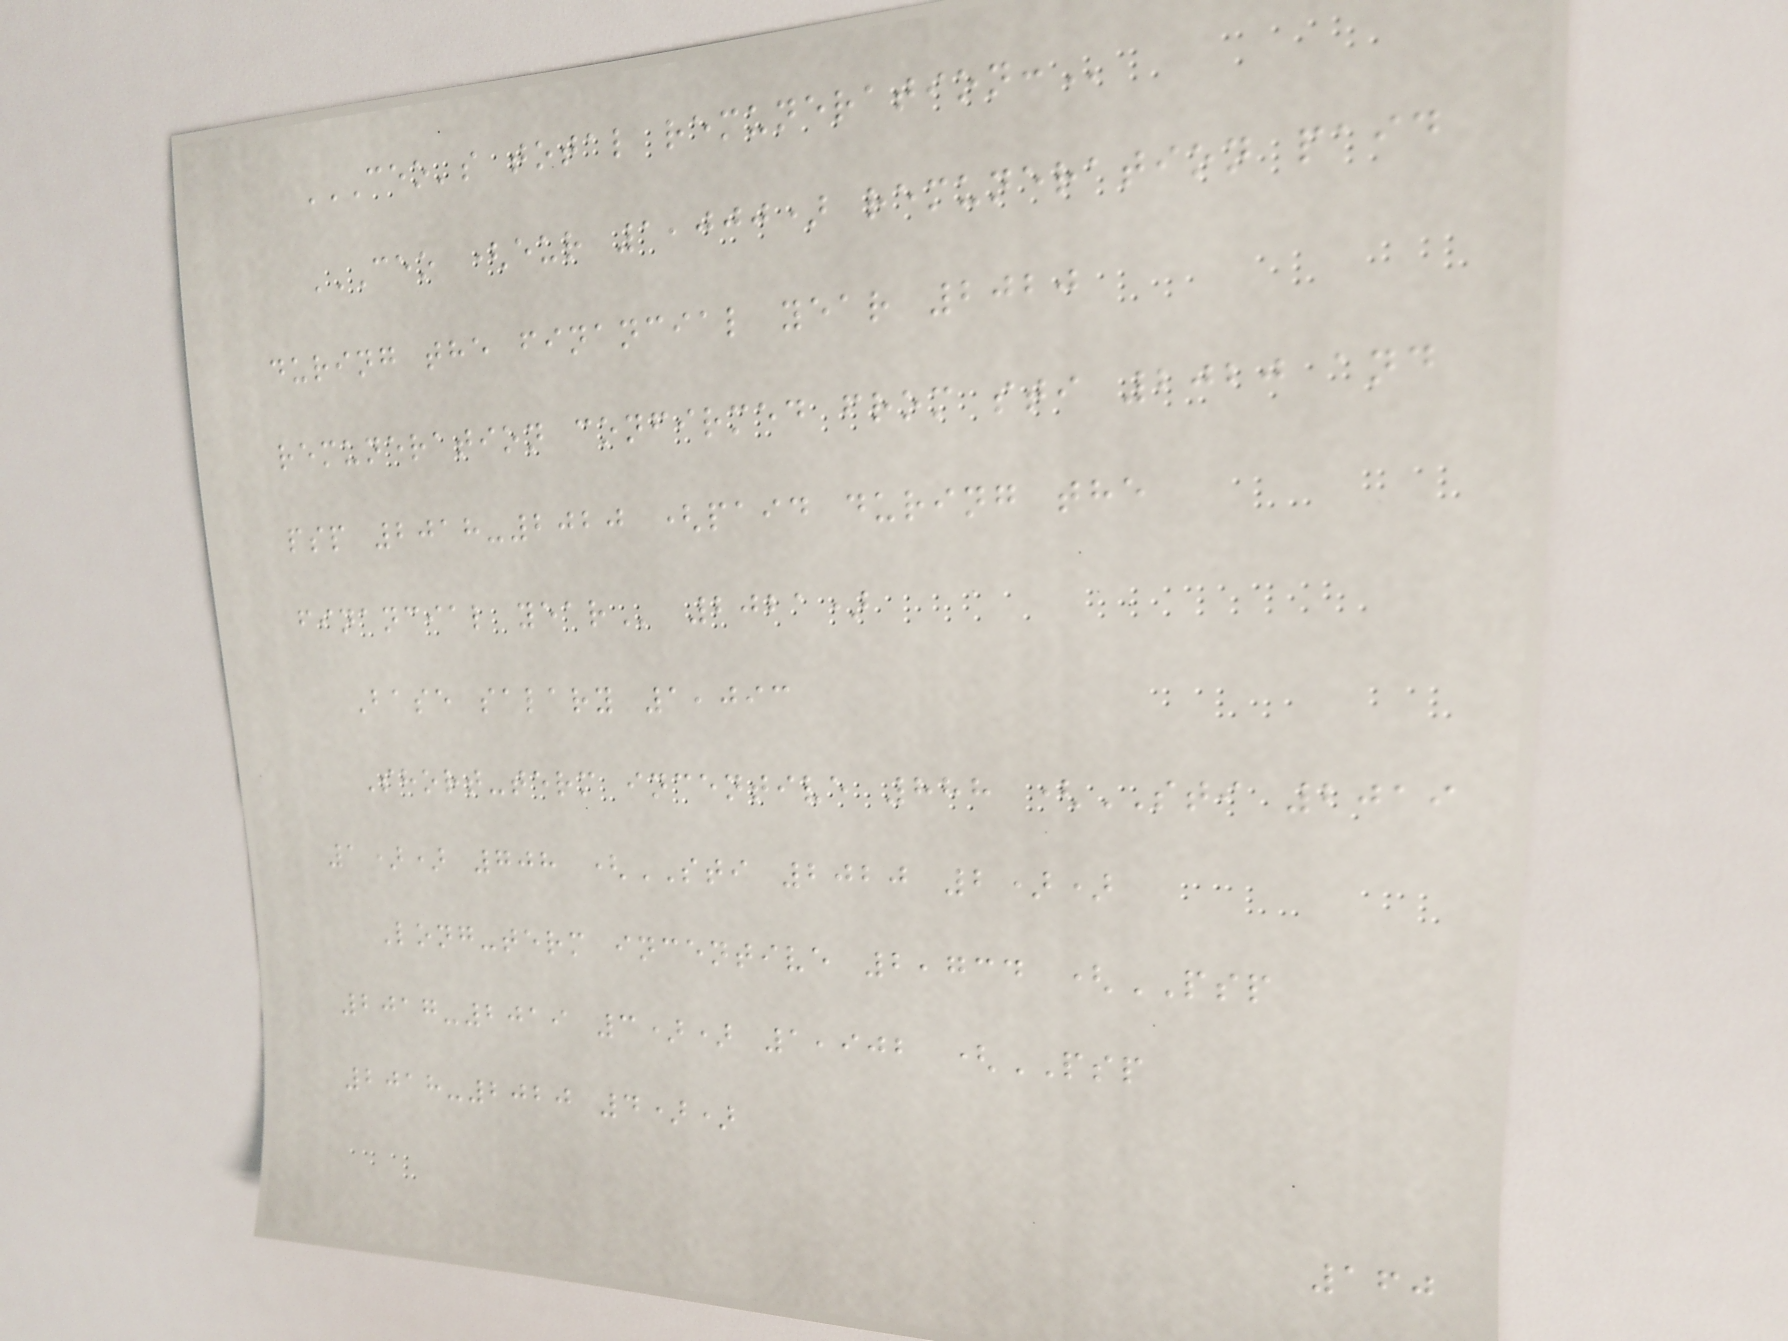CEO'S TOTAL REMUNERATION:
CEO (EUR 1,000) REMUNERATION PAID
DURING THE FINANCIAL YEAR 2020
REMUNERATION CONFIRMED FROM STI 2020 AND
PSP 2018-2020 (PAID DURING THE
FINANCIAL YEAR 2021)
Base salary 1,093
Short-term incentive 888 (STI 2019
1)) 708 (STI 2020 2))
Long-term incentive 2,734 (PSP
2017-2019 3)) 1,902 (PSP
2018-2020 4))
160
